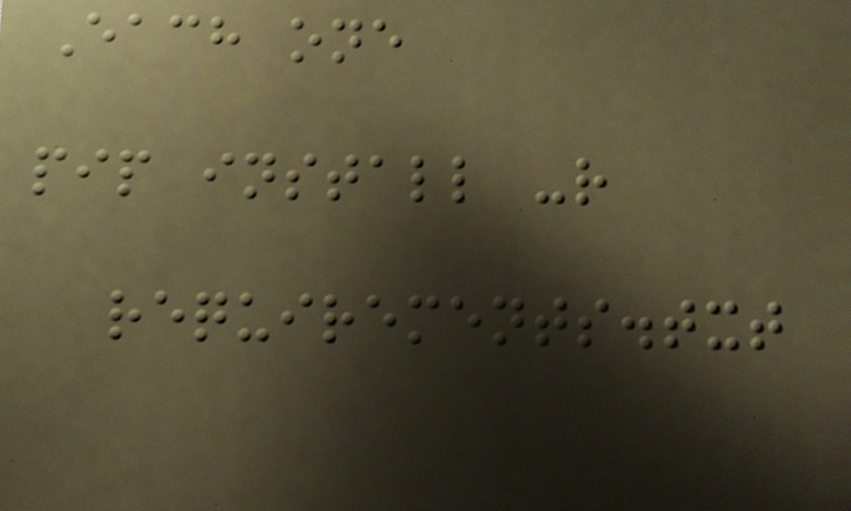Each one
pip install -r
requirements.txt
